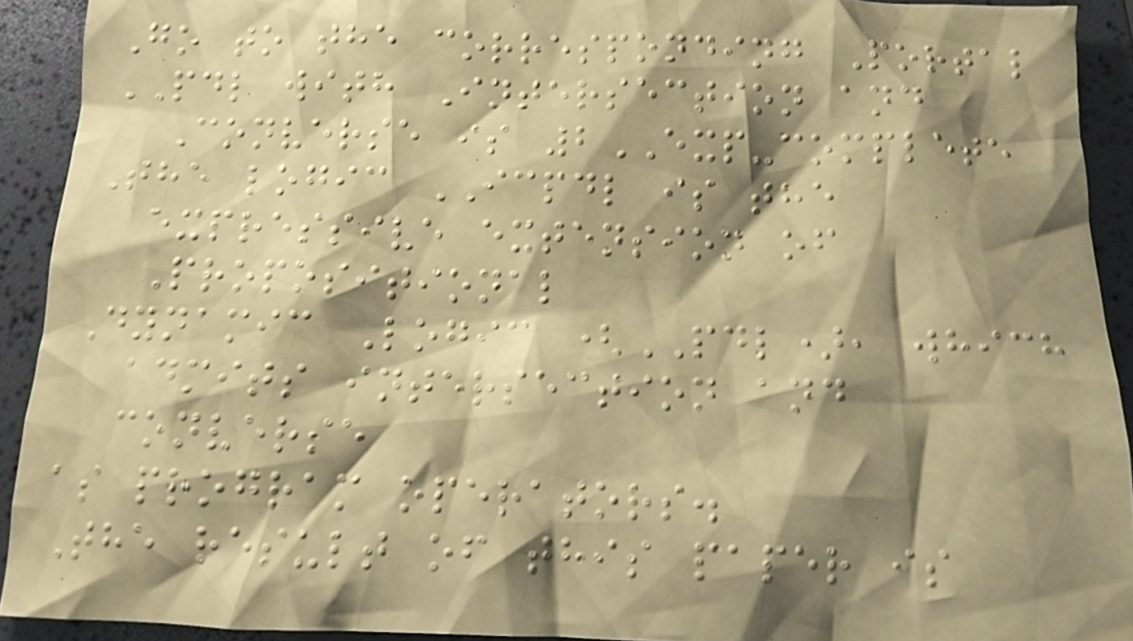Go to the corresponding Portal
PDL with Intersection and
Converse is 2EXP-complete
The logic ICPDL is the
expressive extension of
Propositional
Dynamic Logic (PDL), which
admits intersection and
converse
as program operators.
The result of this paper is
